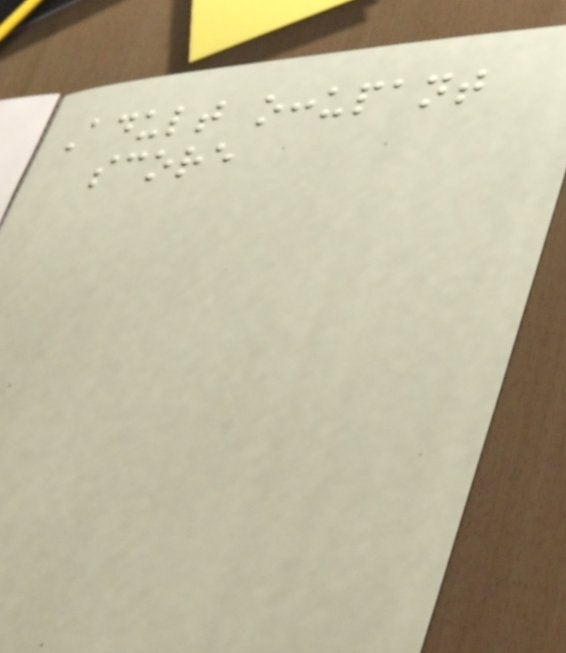Adult occupant
score
